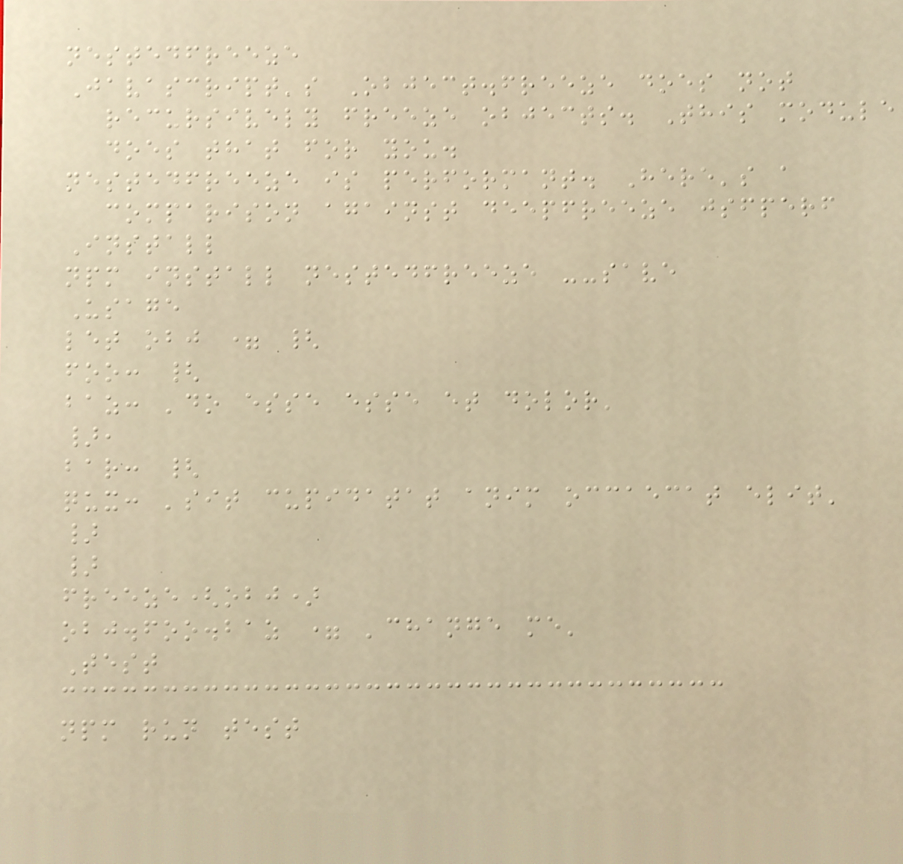nestedfreeze
Javascript's Object.freeze does not
recursively freeze objects. This module
does that for you.
nestedfreeze is performant. Here's a
comparison against deepfreeze jsfperf
Install
npm install nestedfreeze --save
Usage
let obj = {
foo: {
baz: 'do esse esse et dolor'
},
bar: {
qux: 'sit cupidatat anim occaecat elit'
}
}
freeze(obj)
obj.foo.baz = 'change me'
Test
npm run test
